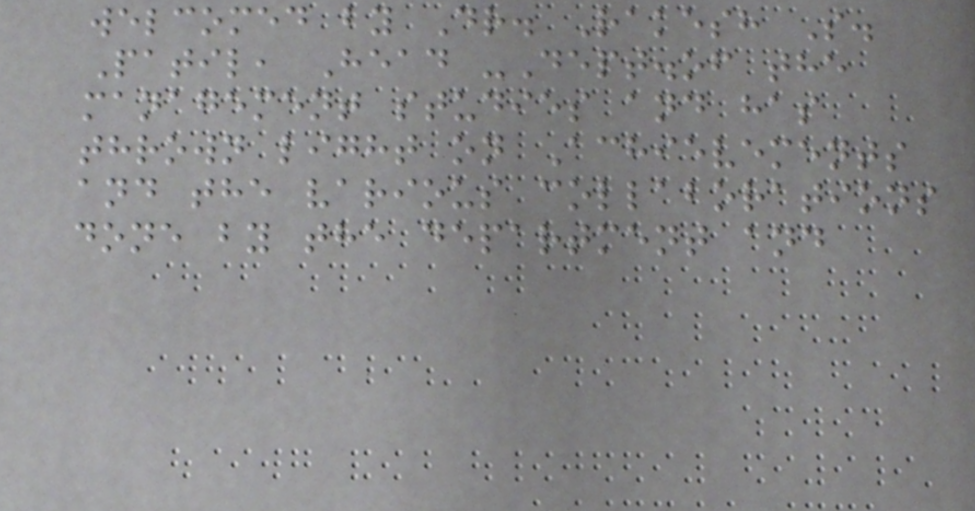welcomed by Dr. Rakesh S.
Patil, Head -Dept.of the
management studies and has
thrown light on Achievements
and the various collaborations
done by the department and
